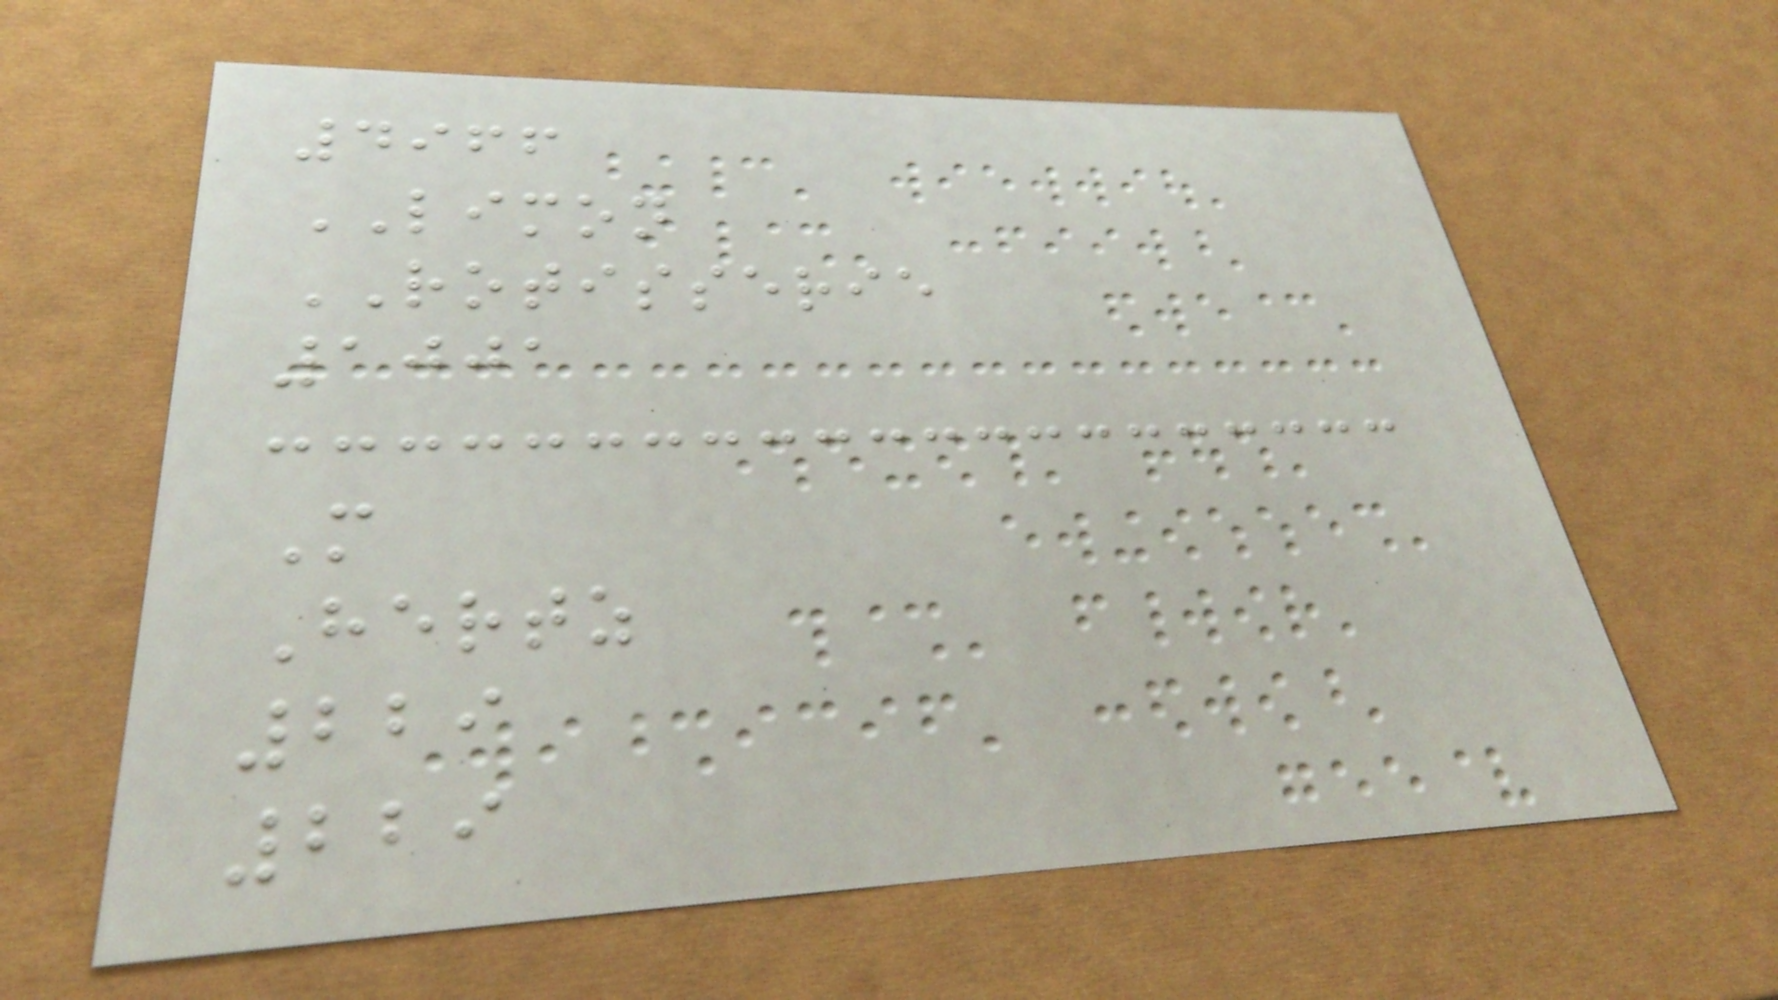4966
LIMON
ROTISSERIE
1001
M
Hertz
229
229
